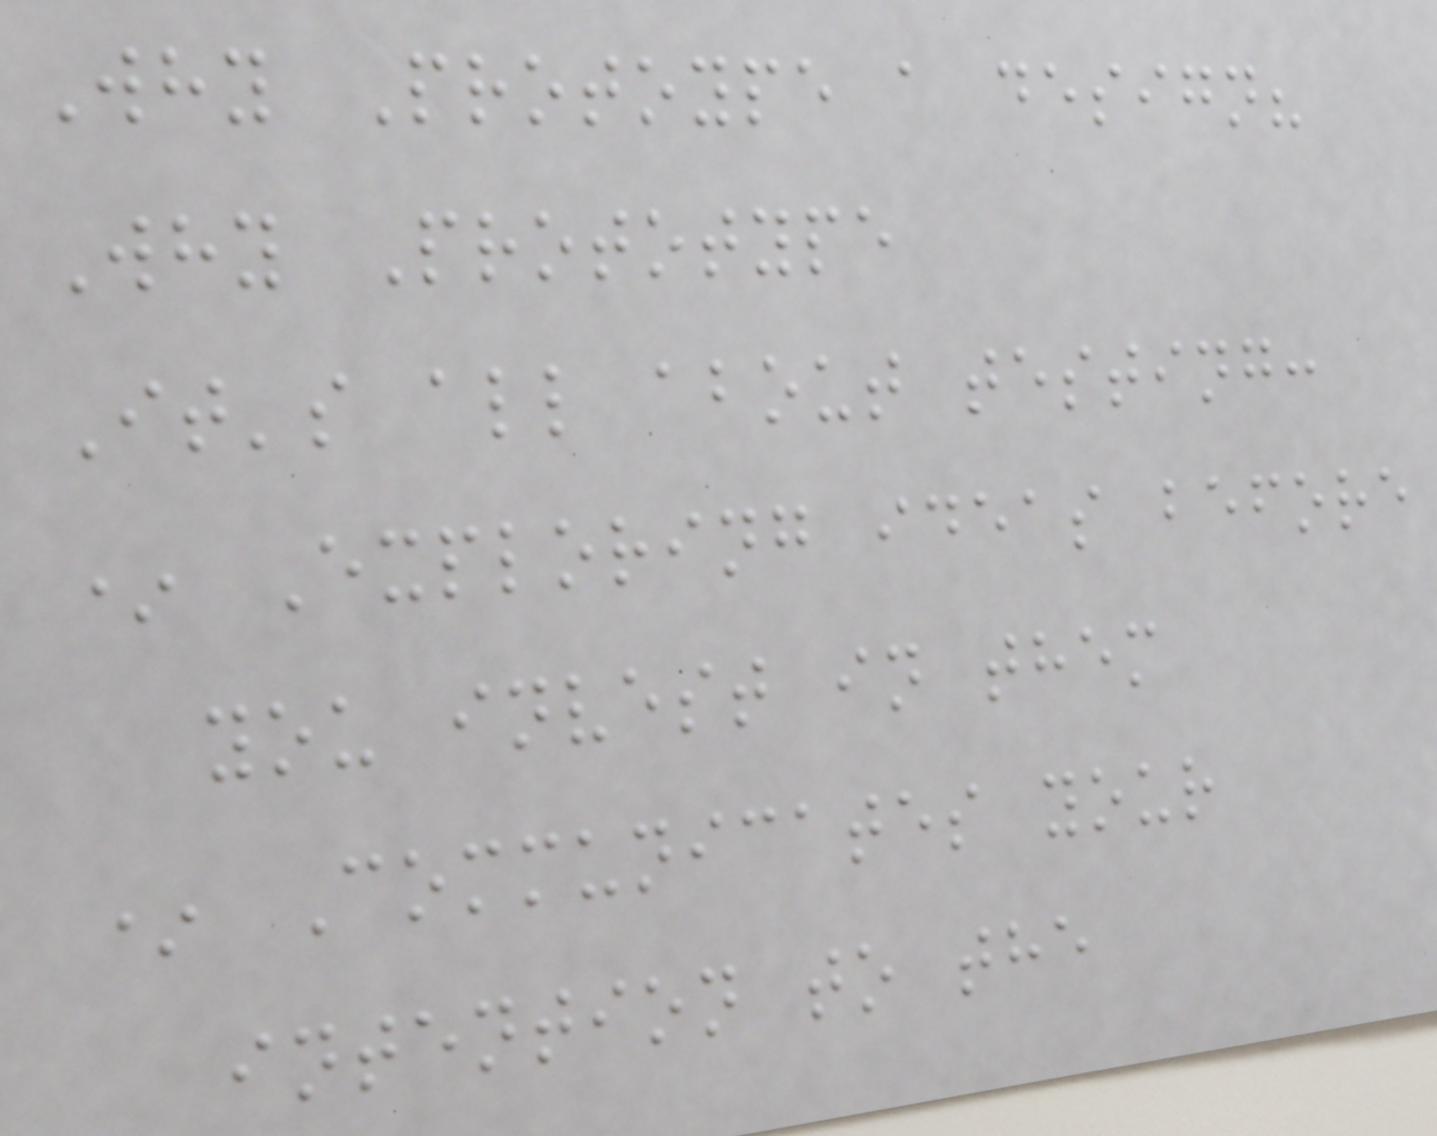Why Protoype a design?
Why Prototype
It's all about testing:
* Exploring ideas before
you invest in them
* Communicates your
intention to the
